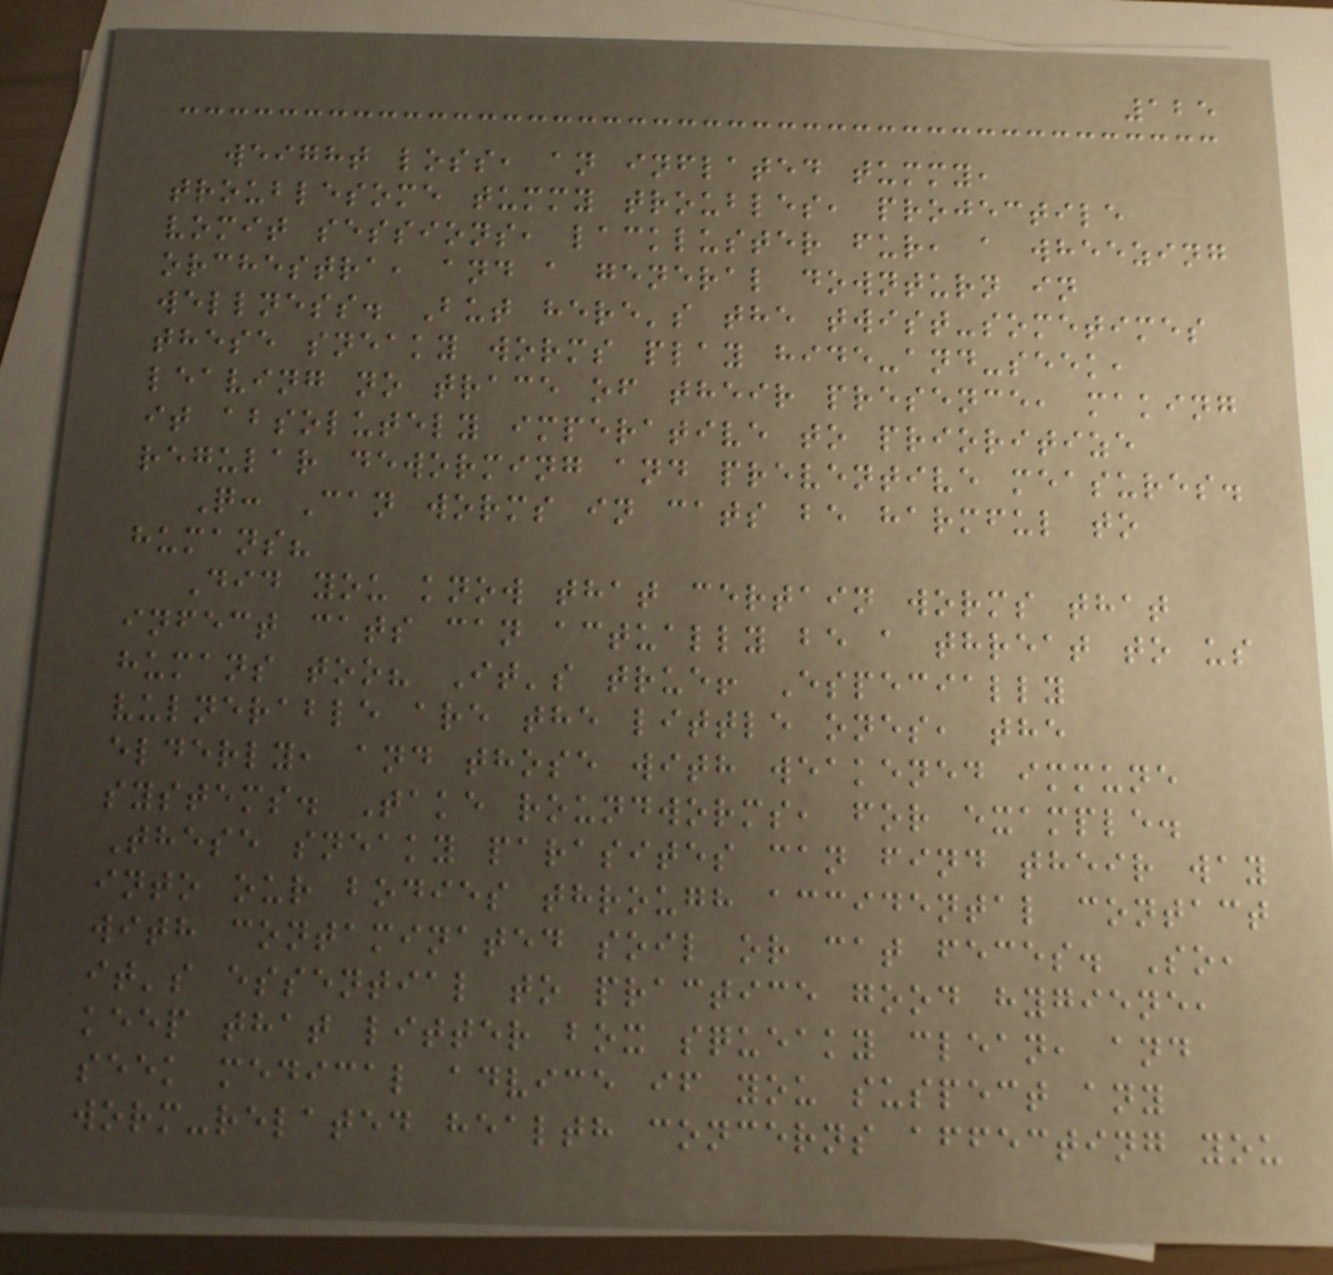125
weight loss, an inflated tummy,
troublesome tummy troubles, projectile
vomit sessions, lackluster fur, a wheezing
orchestra, and a general downturn in
wellness. But here's the twist-sometimes
these sneaky worms play hide-and-seek,
leaving no trace of their presence, making
it absolutely imperative to prioritize
regular deworming and preventive measures.
Q: Can worms in cats be harmful to
humans?
Did you know that certain worms that
infect cats can actually be a threat to us
humans too? It's true! Especially
vulnerable are the little ones, the
elderly, and those with weakened immune
systems. Take roundworms, for example.
These sneaky parasites can find their way
into our bodies through accidental contact
with contaminated soil or cat feces. So,
it's essential to practice good hygiene,
keep that litter box squeaky clean, and
seek medical advice if you suspect any
worm-related health concerns affecting you
